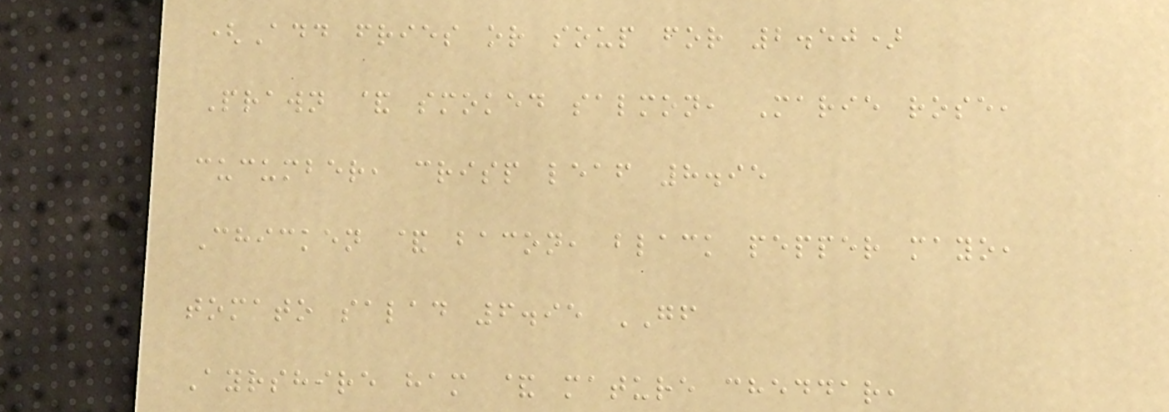(Add fries or soup for 2.50)
Prawn & smoked salmon, Marie rose,
cucumber, crisp leaf 8.95
Chicken & bacon, black pepper mayo,
tomato salad 6.95 GF
Ayrshire ham & mature cheddar,
